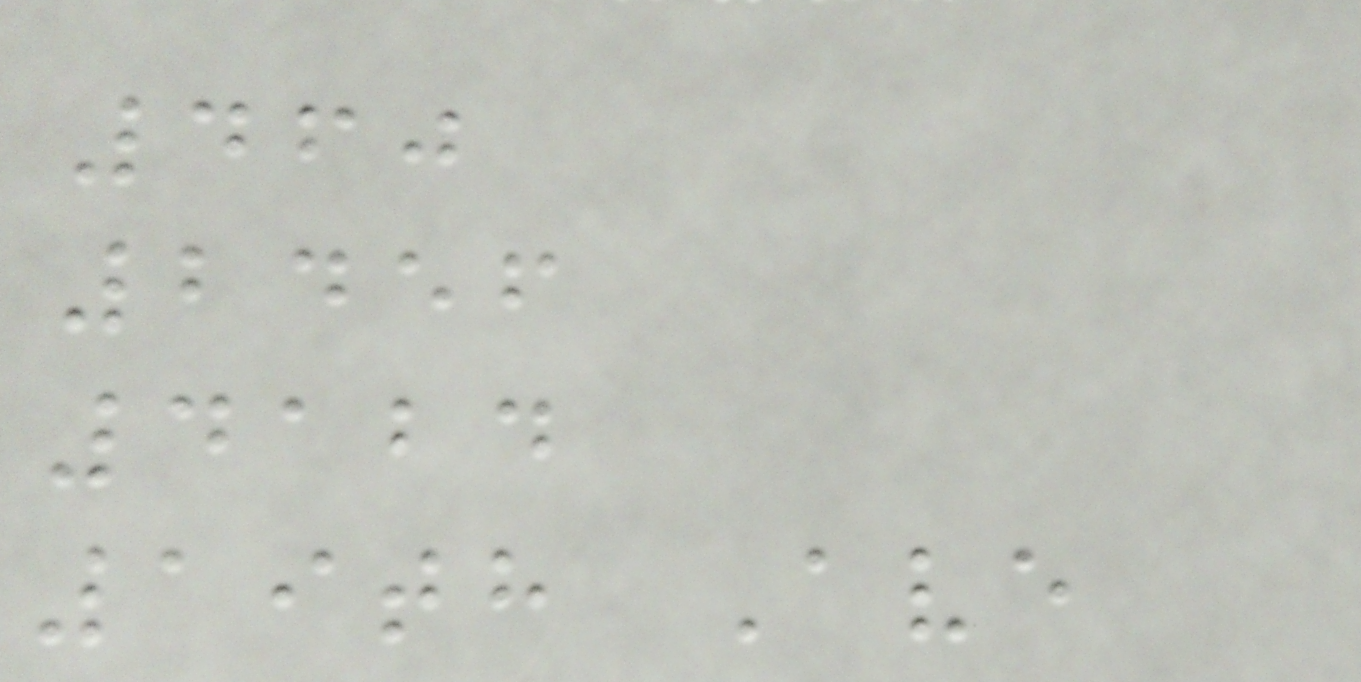460
2456
4124
19th Ave
